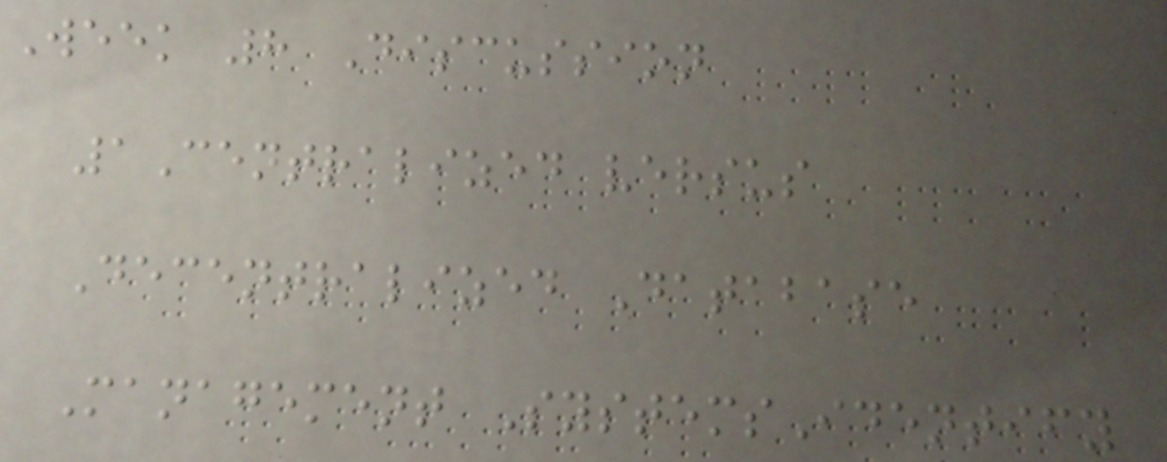Week 8 Discussion
1Centralized versus
Decentralized Database
Management SystemsIdentify
